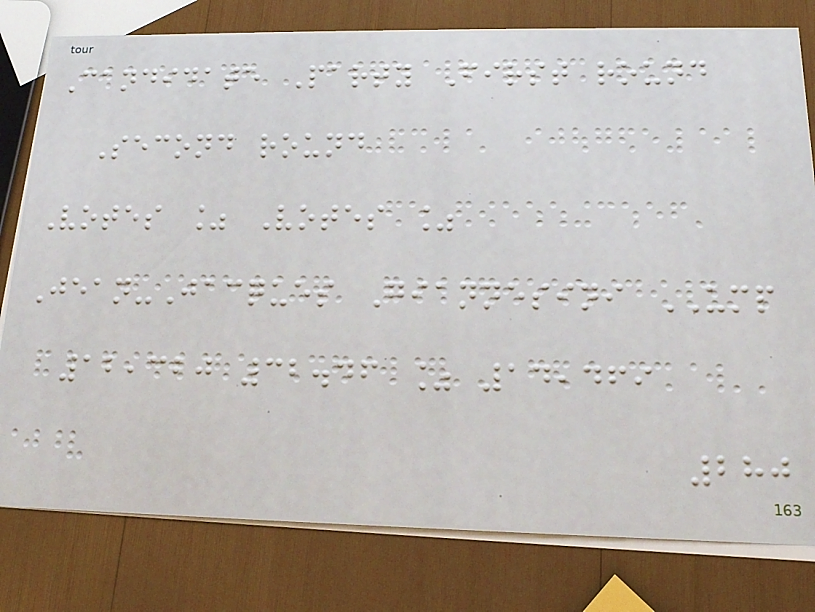Candidate Party First round
Second round
Votes % Votes %
Jean-Jacques Giannesini UMP
12,320 32.46 % 14,469
280
